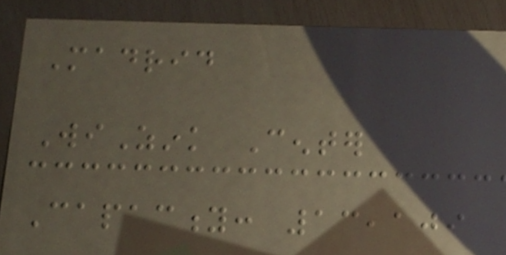Madrid
WiZink Center
Capacity: 13,109
